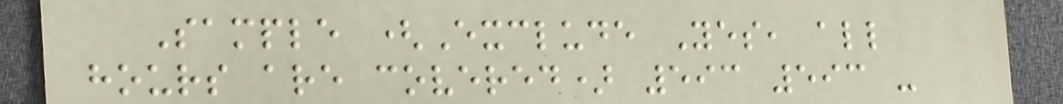Sample (Exclude Yes, all
hours are covered) 593 593 -
